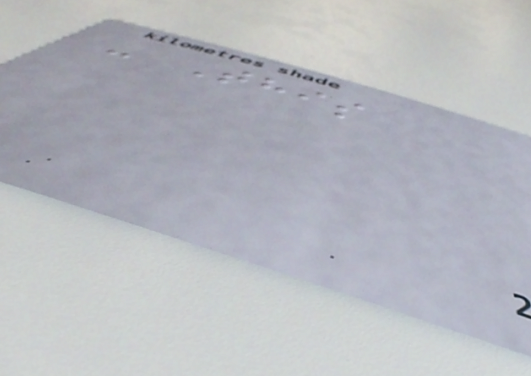- This
